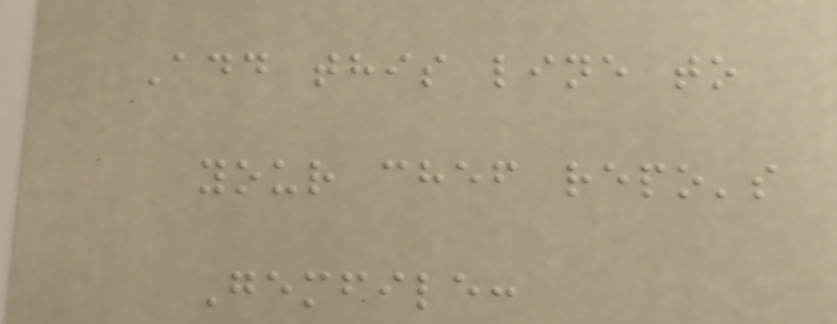Add this line to
your chef repo's
Gemfile:
